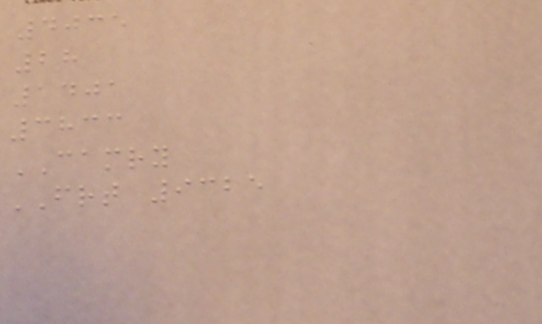4035
28
1401
3833
CAMRY
FRT 9325
